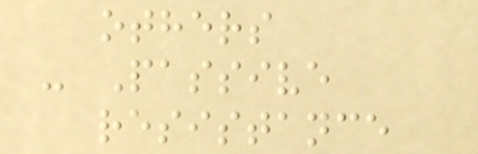others
- Passive
resistance
